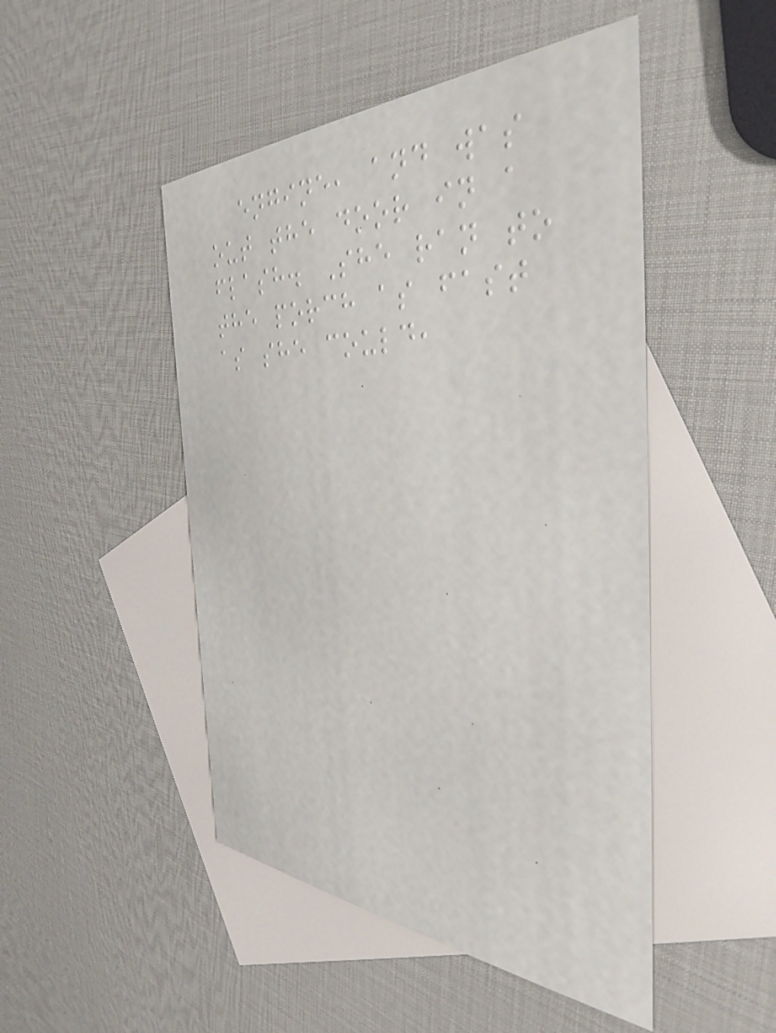engine, and was
out the door in a
flash. She ran to
the porch as fast
as she could,
